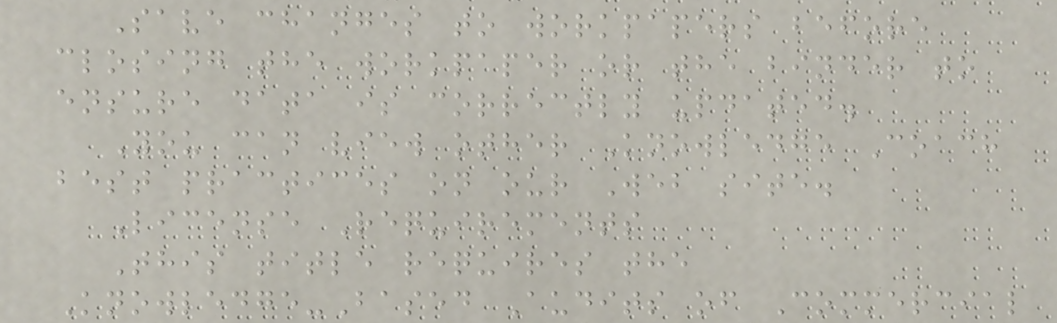Save changes to workpapers before
closing the workpaper or the binder to
ensure data is correctly updated.
You can view other Knowledge Coach
best practices on our Web site.
License Requirements
This title requires the
Knowledge-Based Audits of Commercial
